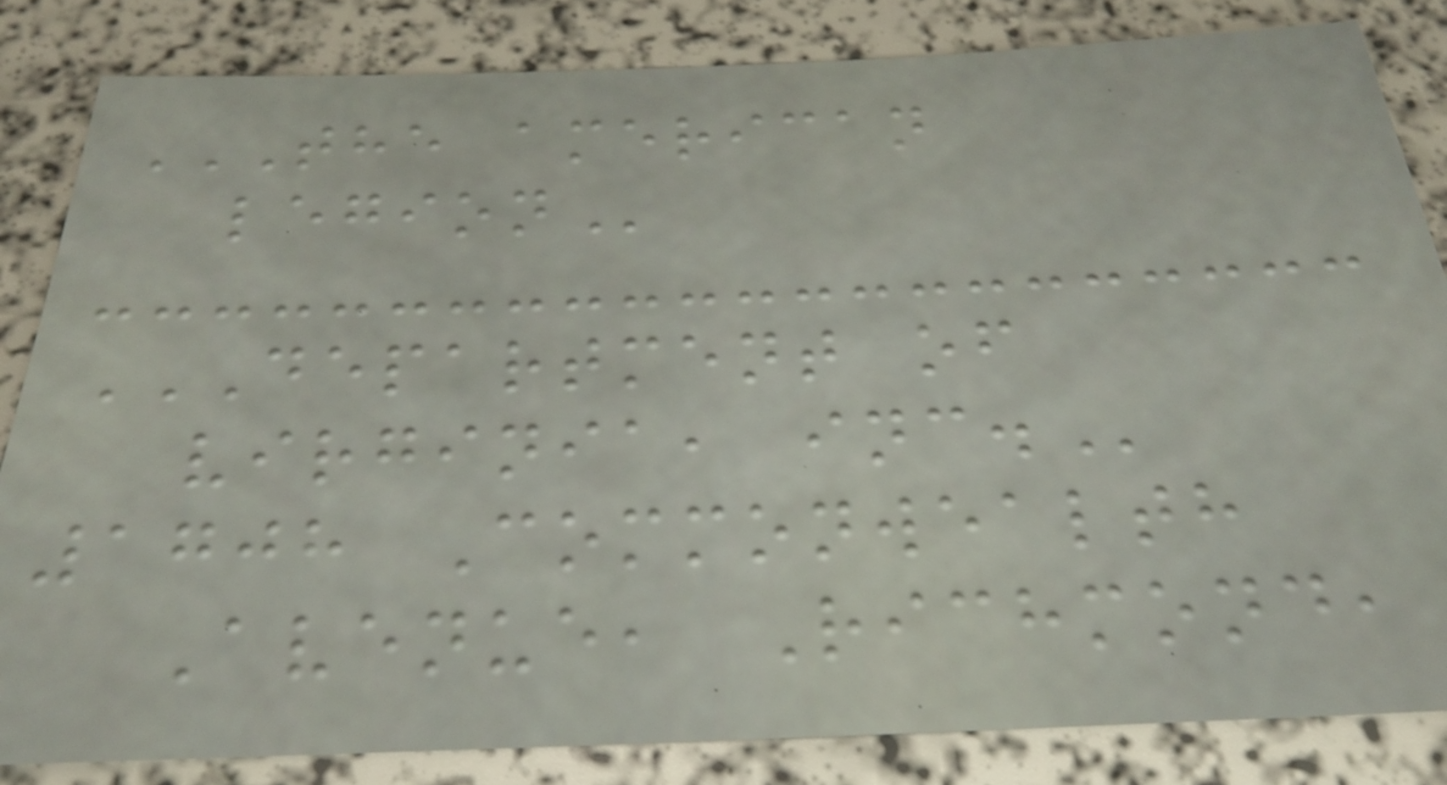THE AMERICAN
LEGION
DEPARTMENT OF
VIRGINIA, INC.
1708 Commonwealth
Avenue, Richmond,
